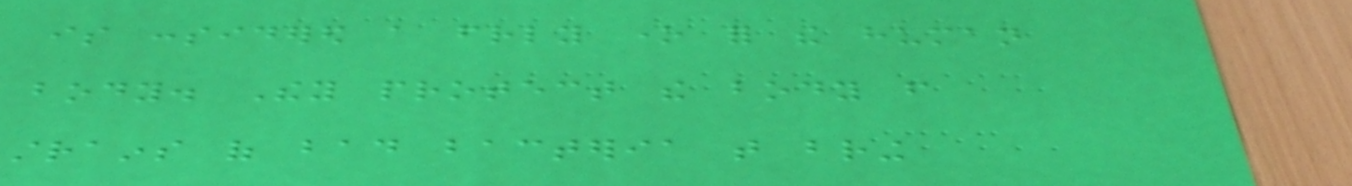is considered a friendly one for the human
body. They protect the body from
strains of bad bacteria that bring
